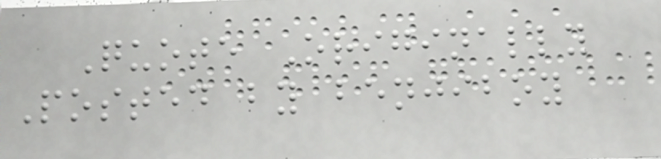Quote Originally
Posted by benjiboy
